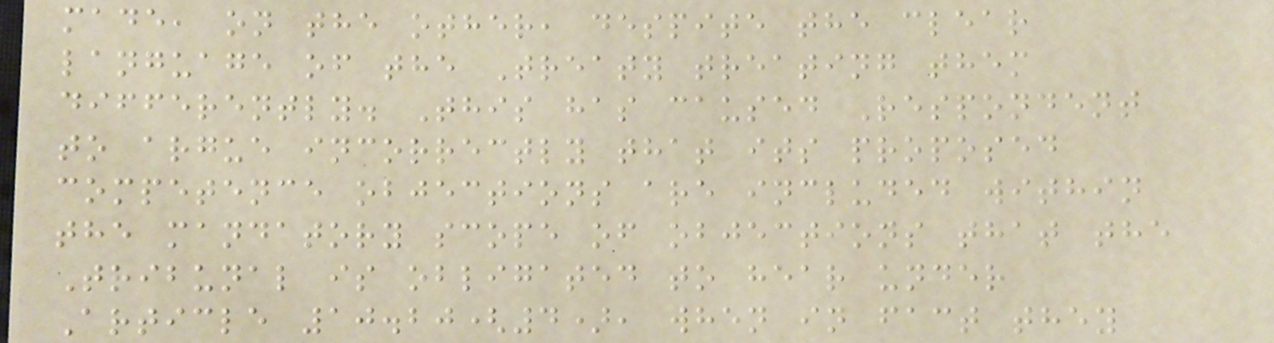made, on the other, despite the clear
language of the Treaty treating them
differently. This has caused Respondent
to argue incorrectly that its proposed
competence objections are included within
the mandatory scope of objections that the
Tribunal is obligated to hear under
Article 10.20(4), when in fact they
